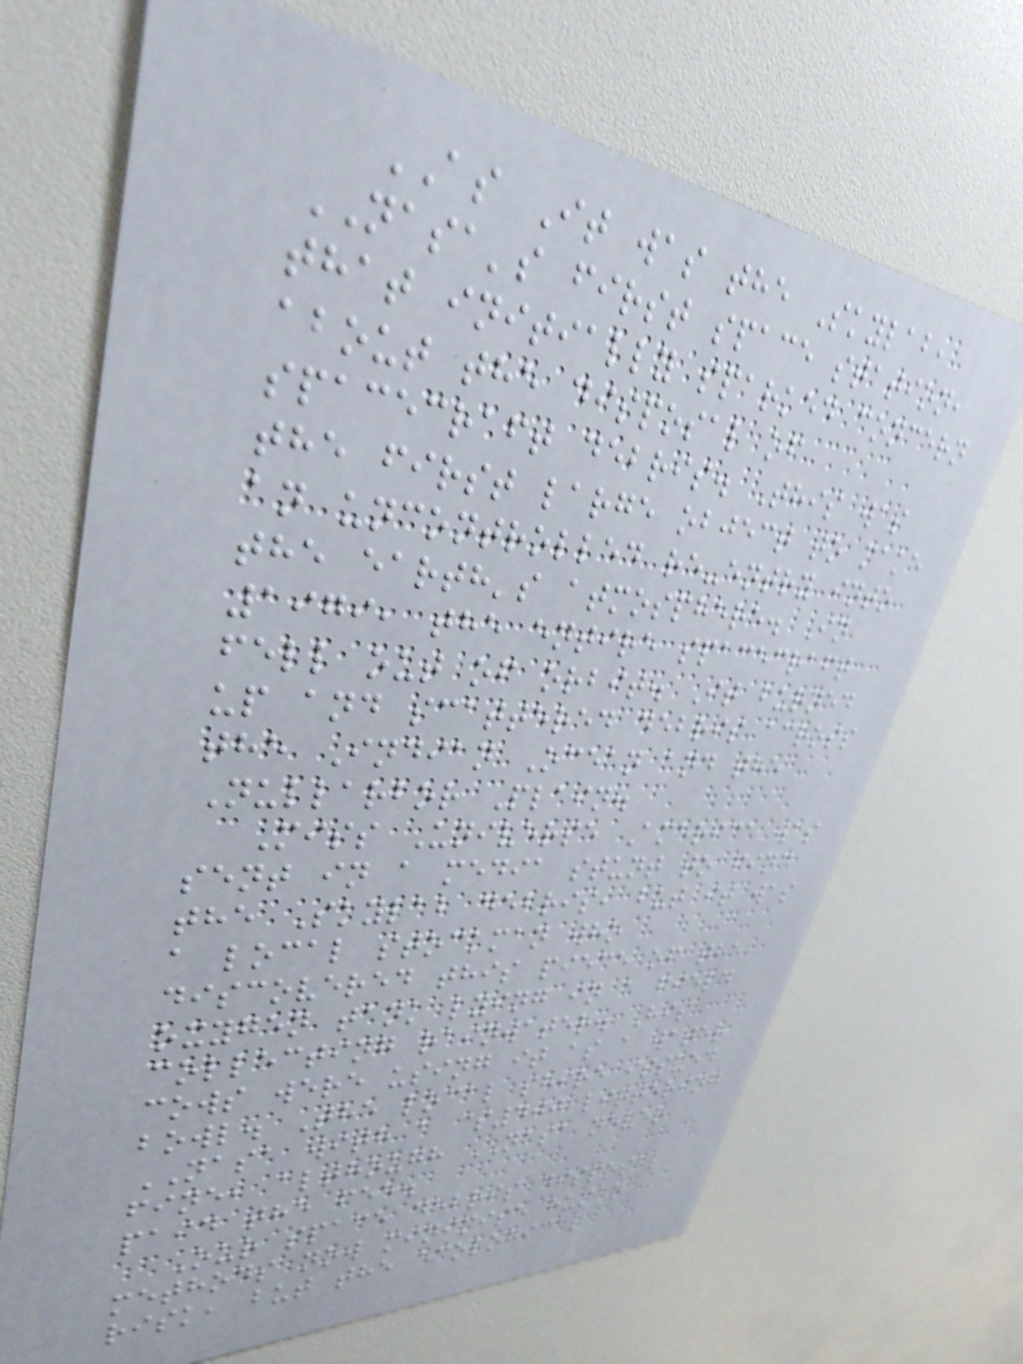AS It was the Skylab,
NASA's first space station,
that initially sparked concern
about the disposal of
spacecraft debris. This was
the first large object to make
an uncontrolled re-entry into
the earth's atmosphere. In
1979, the entire spacecraft
fell out of orbit. It burned
up and scattered debris across
the Indian Ocean and the
Nullarbor Plain.
Miss Universe America was
sent in a media stunt to find
the Skylab debris, but it was
a local stockman who
discovered this piece of the
oxygen tank lying in a field
collecting rainwater. His
cows were using it as a water
bowl. The local shire issued
NASA with a $400 littering
fine, although NASA never
paid the fee.
Our space debris disposal
methods now minimise human
risk, but the ecological
